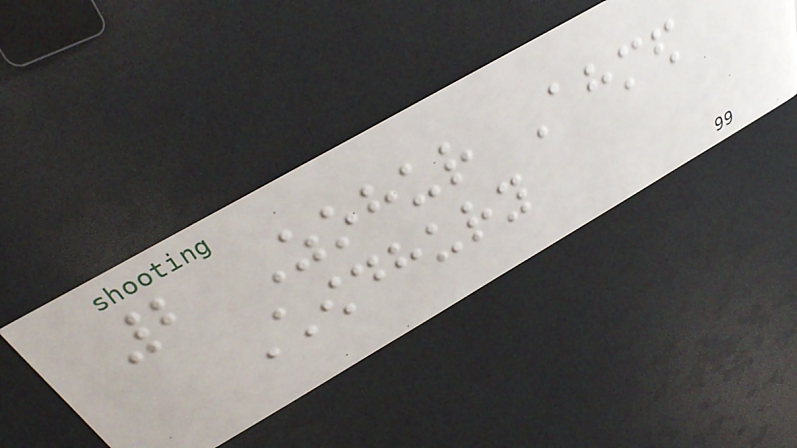2 Zohur Ahmed
Chowdhury
